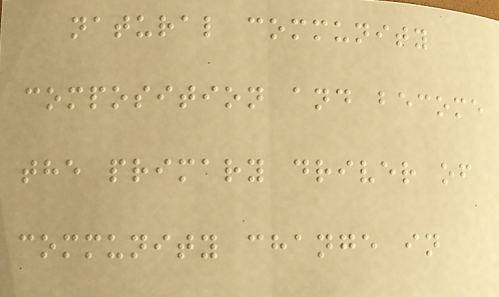natural community
composition and become
the primary driver of
community change in
